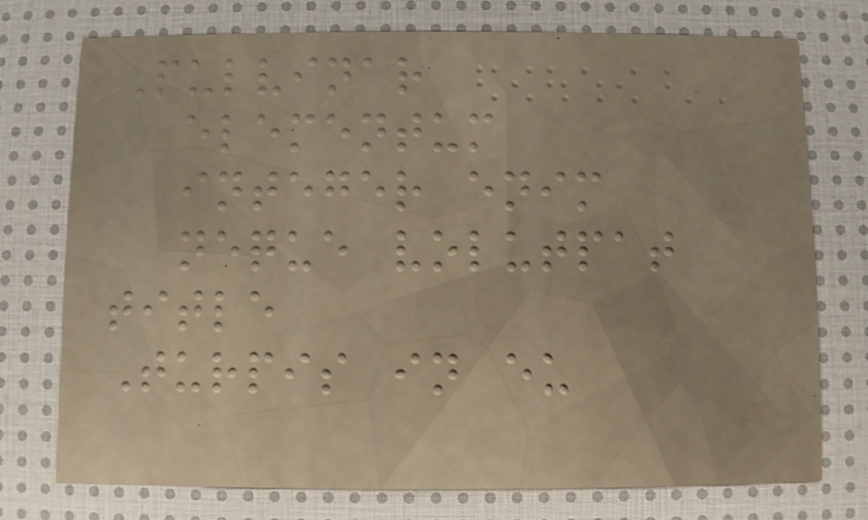Pulvinar
elementum
integer enim
neque volutpat
title
Turpis in eu
